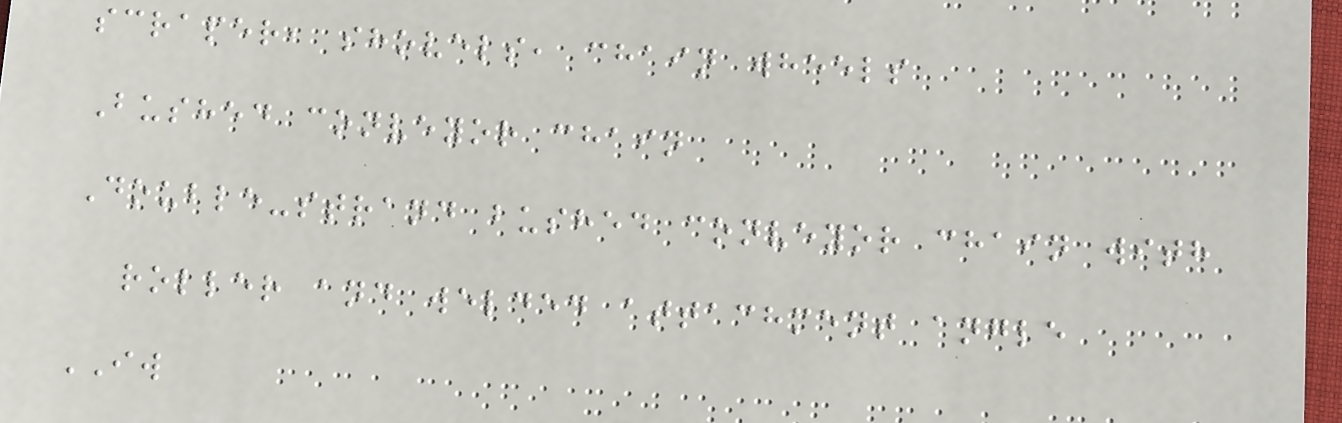scraper, shovels, chain wheels
Bushed conveyor chain
Double-strand bushed conveyor chain with
roller and welded attachment angle
IW
